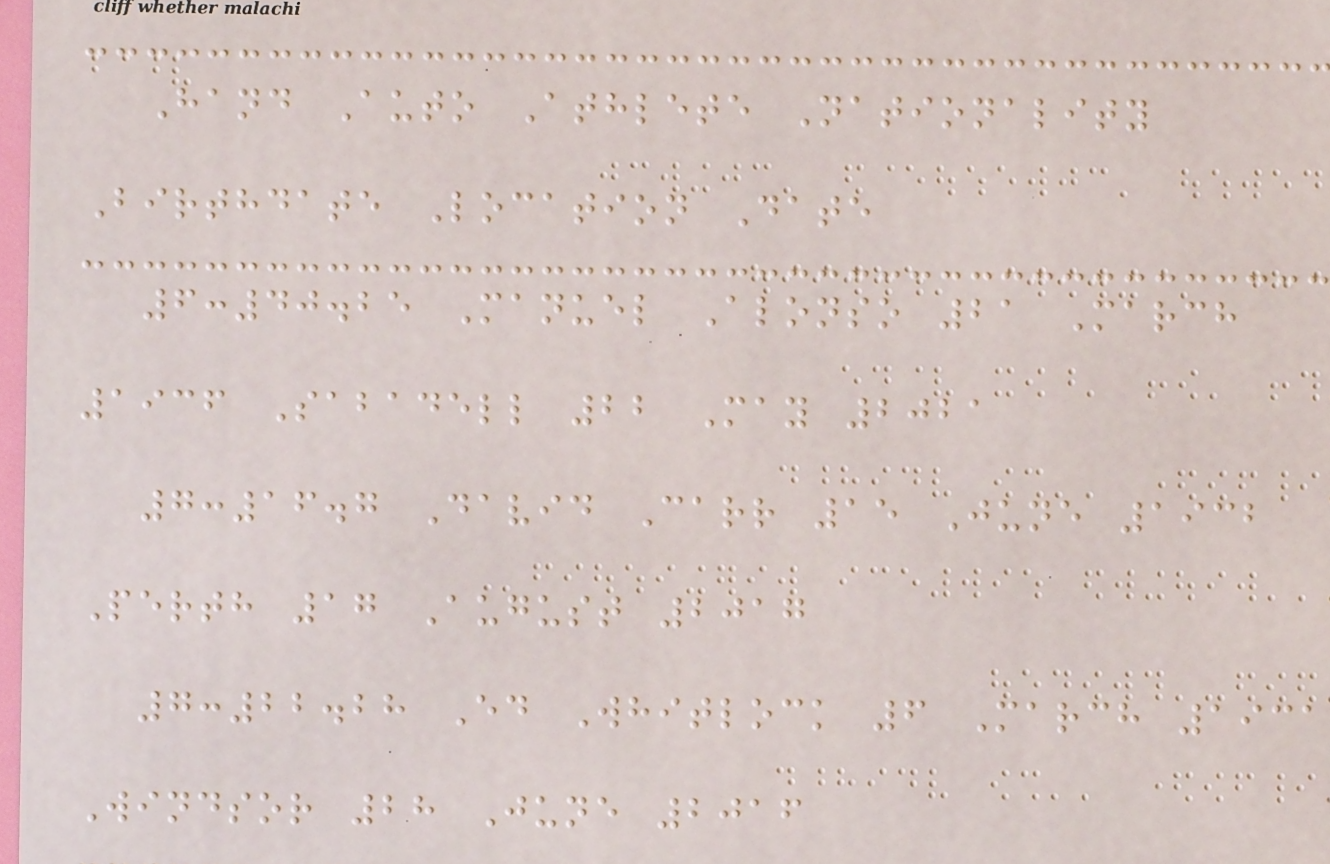Hand Auto Athlete Nationality
Birthdate Location Date
6:40.25 Manuel Alonso 21 March
1936 Sabadell 22 May 2021
7:16.7 David Carr 15 June 1932
Perth 17 August 2017
7:22.28 Ed Whitlock 6 March 1931
Windsor 28 June 2016
